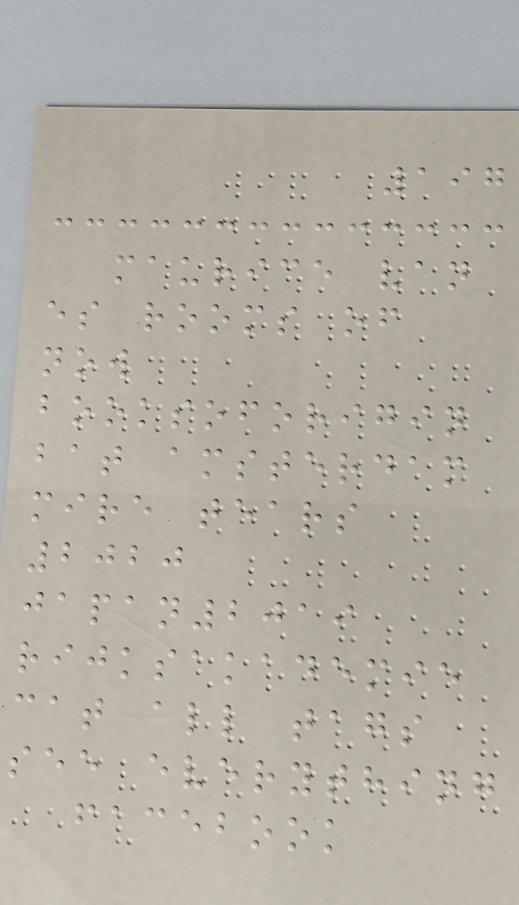197
maurice van
es rooms of
now
booksoforigin
bat amsterdam
mire tears
2020
japan2019
rijksakademie
cat all tags
see everything
facebook
